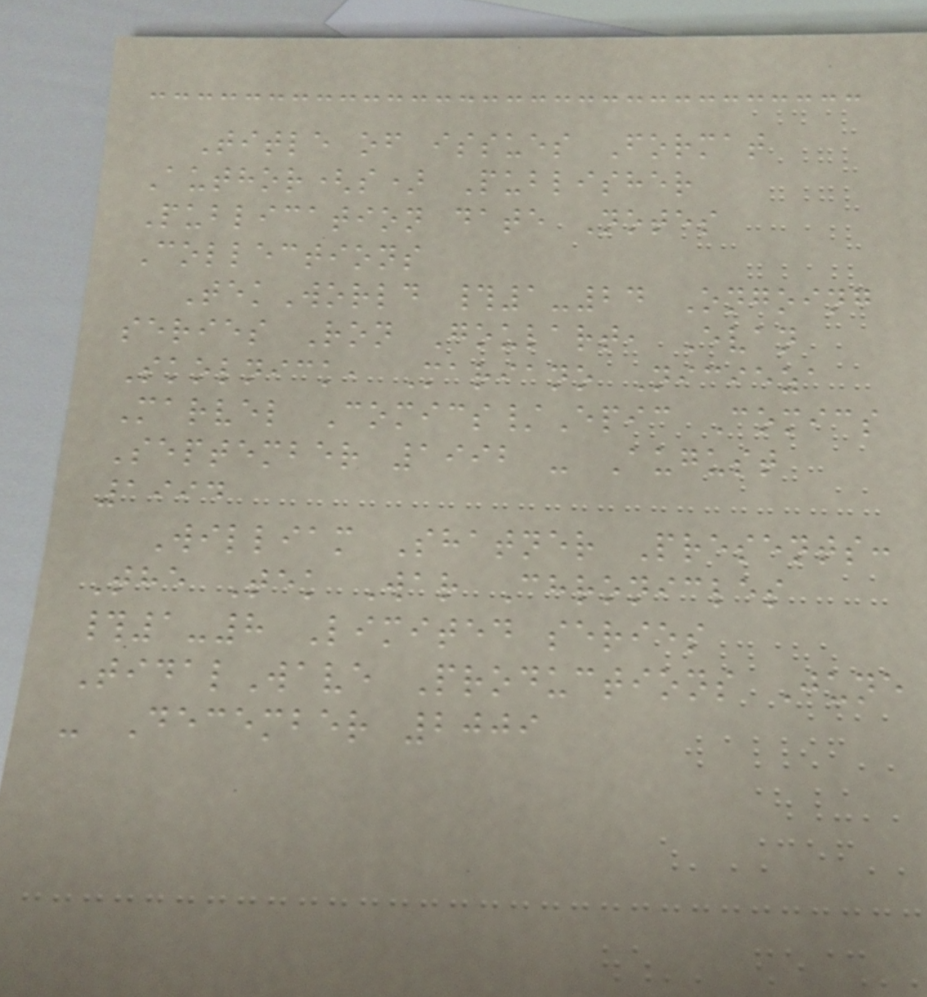Title of issues Format
Author(s) Publisher
Publication date Notes
Collections
TekWorld #1-24 Ongoing
series Ron Goulart, Evan
Skolnick, Mariano Nicieza
Marvel Comics/Epic Comics
September 1992 - August
1994
William Shatner Presents:
The Tek War Chronicles
#1-8 Limited series
TidalWave Productions June
- December 2009
